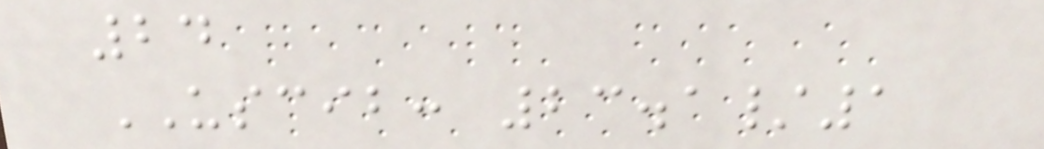24
USCIB: 23.1/1
